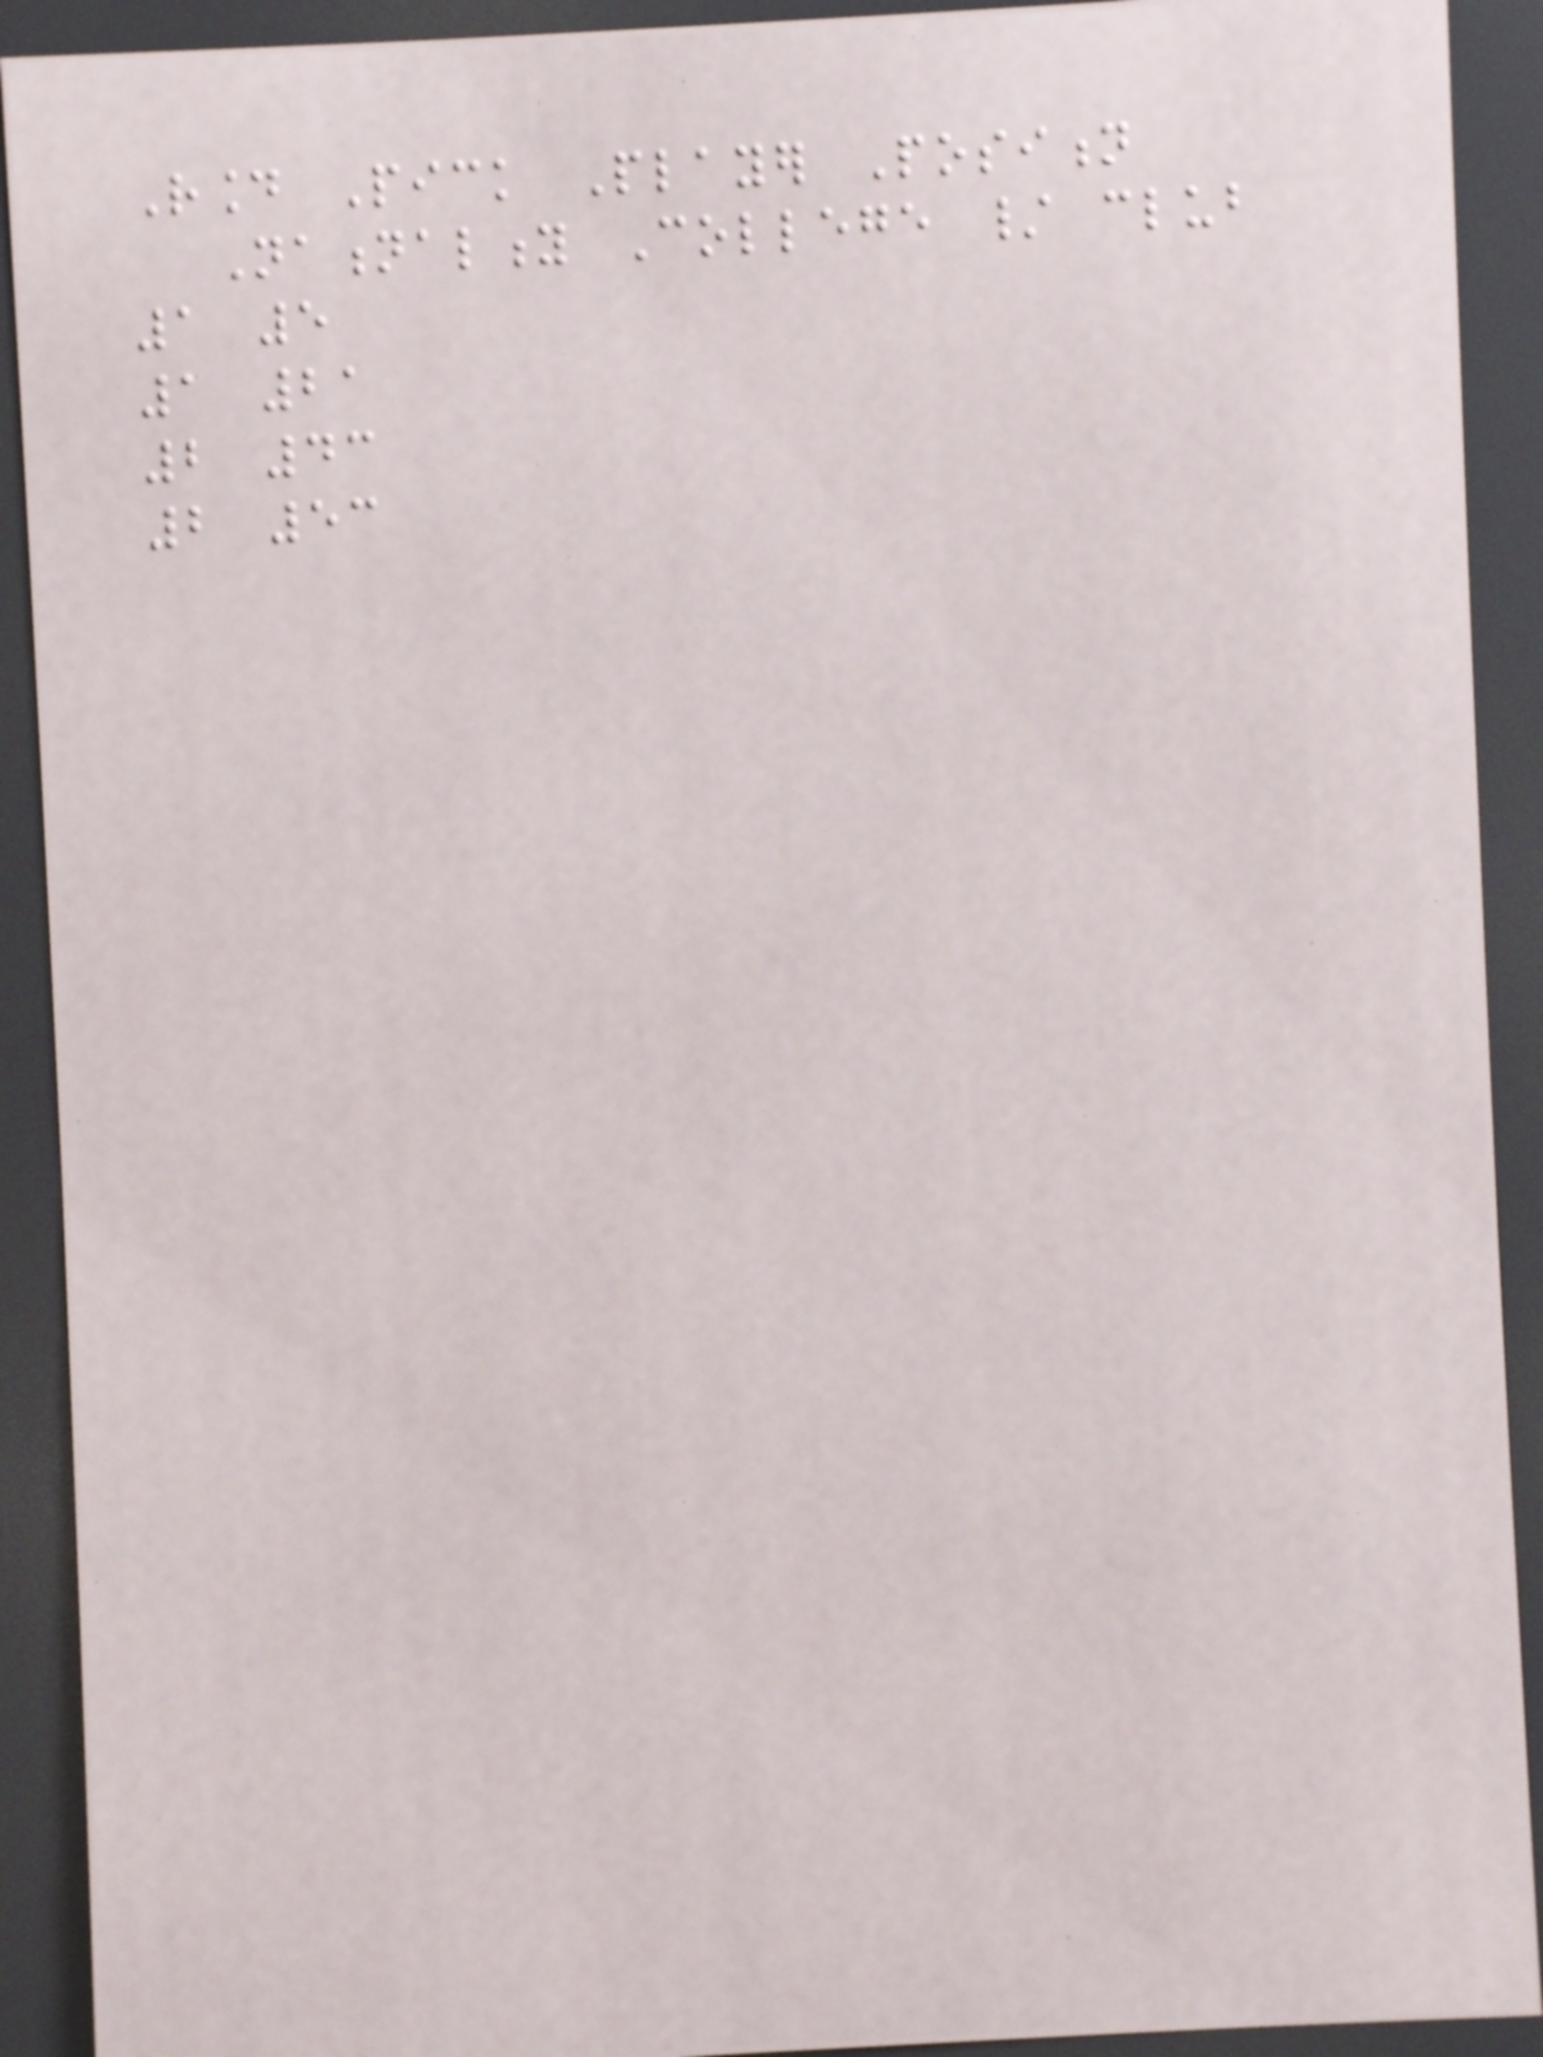Round Pick Player Position
Nationality College / club
1 5
1 21
2 43
2 53
